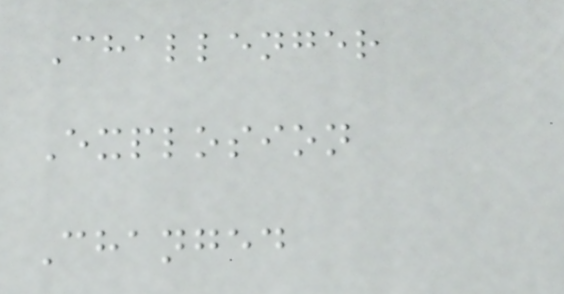Challenger
Explosion
Changed
